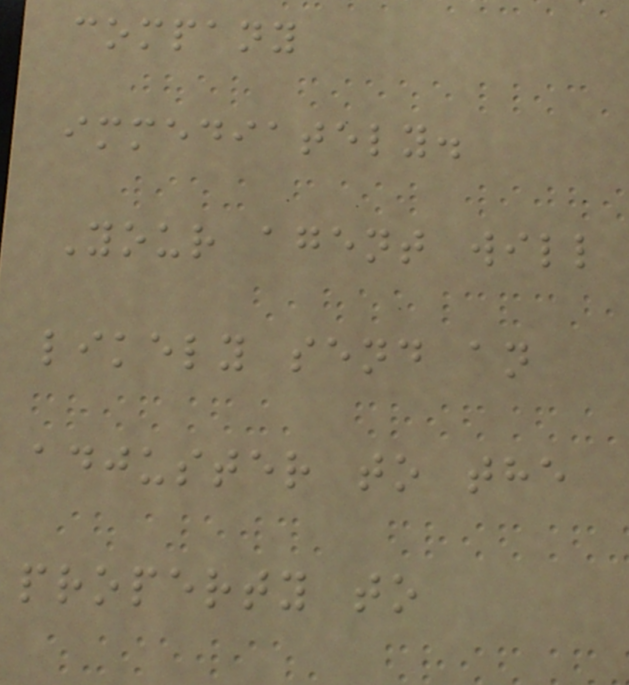company
immediately.
Your agent will
likely send an
adjuster to the
property to
